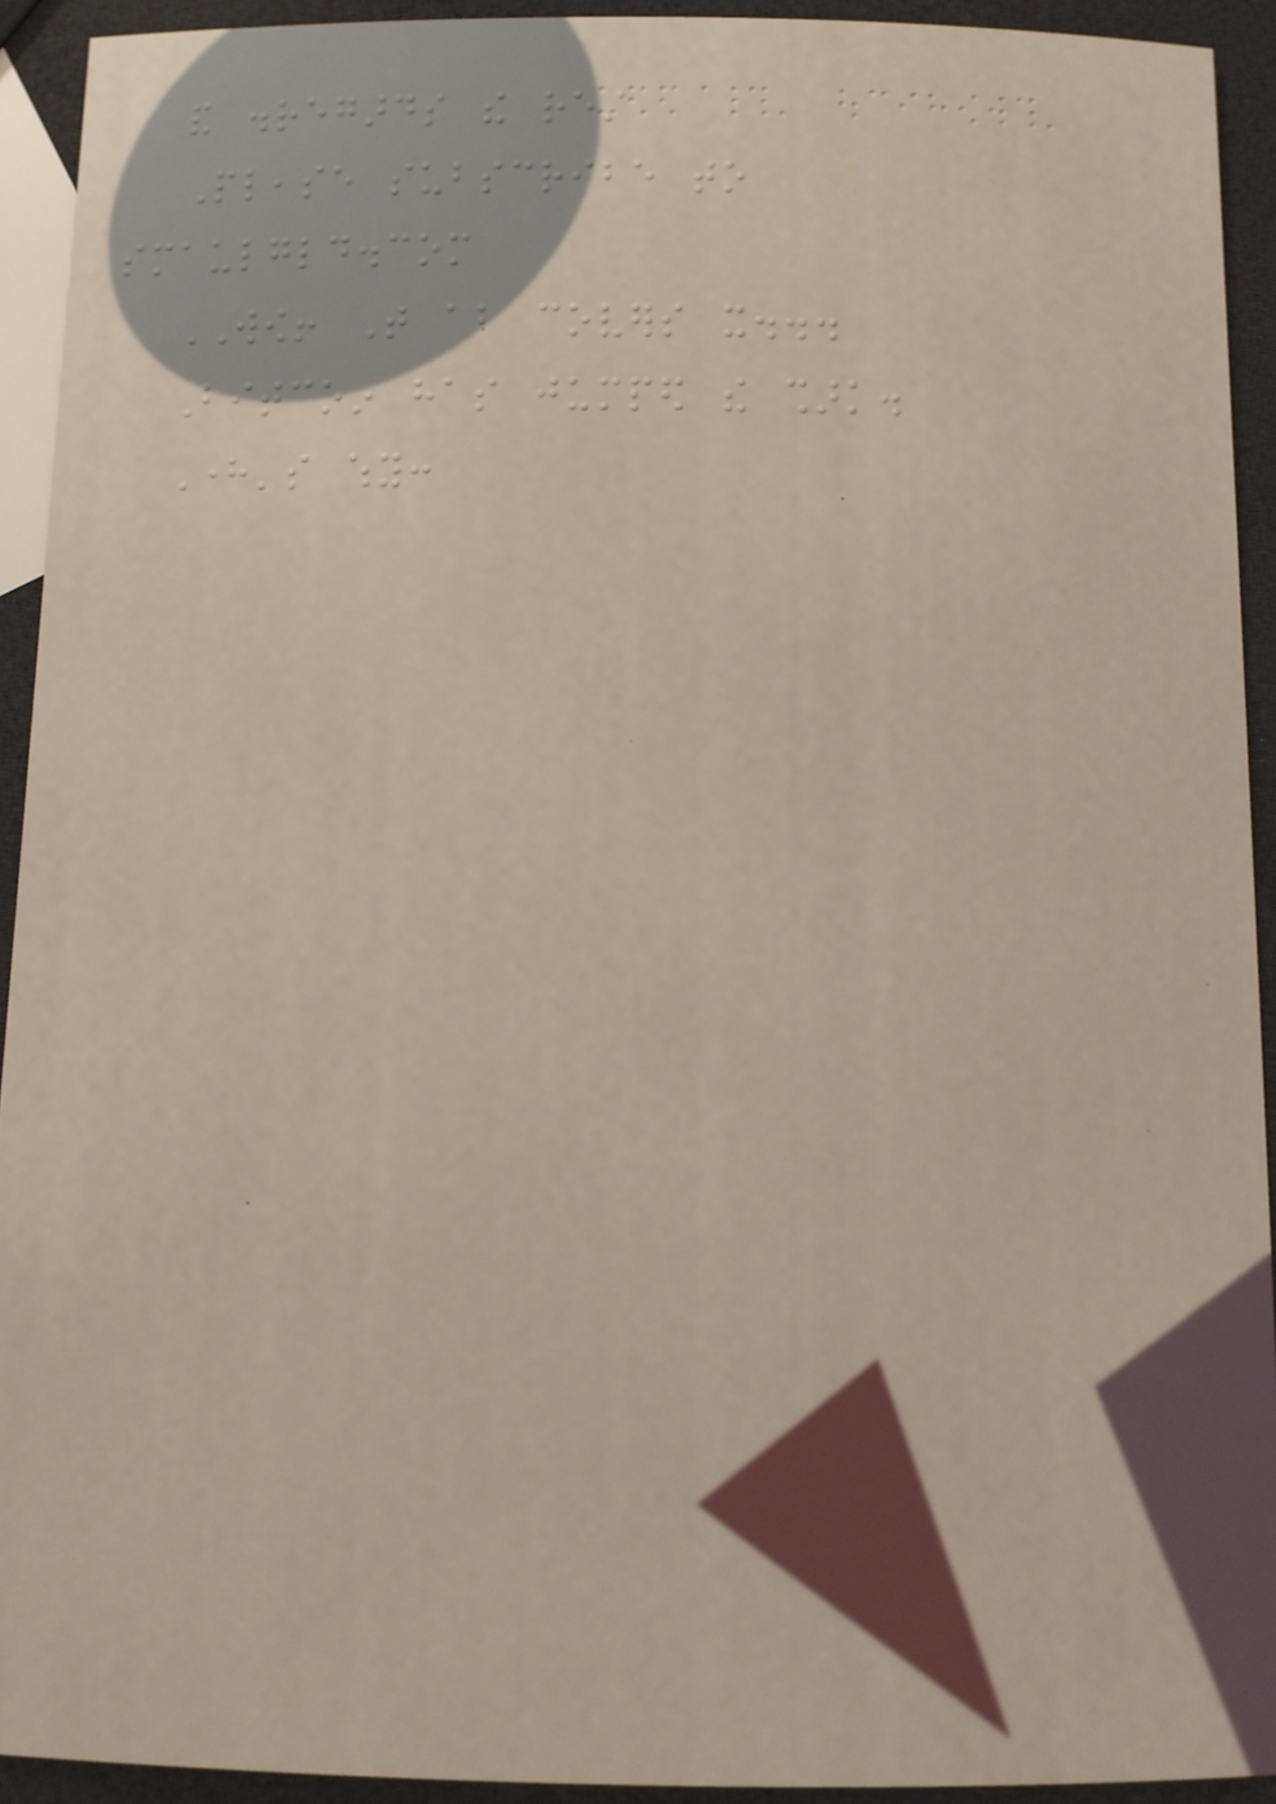and disregards the rest
Please subscribe to
smaulgld.com
WOW! That about covers it...
Bitcoin has jumped the shark.
Here's why:
